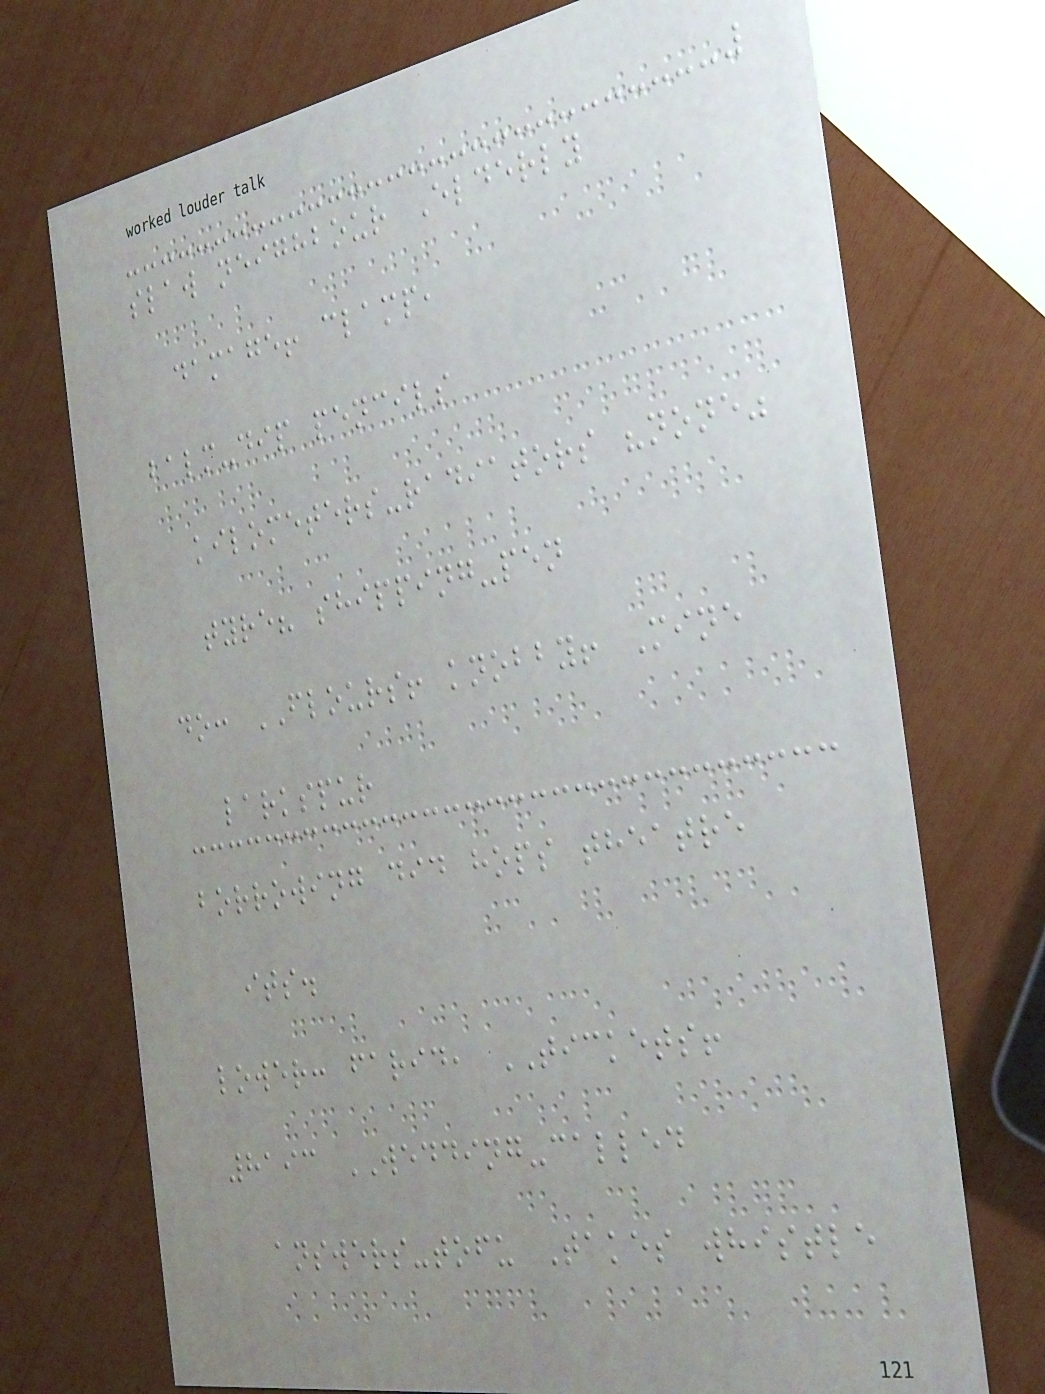slaw neighbour Elderly
damage! clamp,
balm-dip pencils
kilometers-radiators "none"
tyre? shipping-pen
do: FLOURS! knobby! Mine
larkspur
borrowing did hops theatre
its.
lower: farid, TICKETS!
8193 WEDDING-called
answers-tofu Takes whistle
